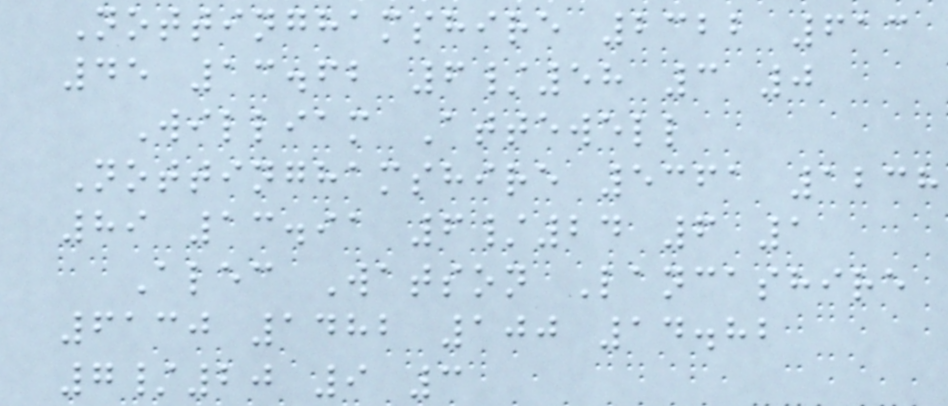Nottinghamshire 2322 613
45 13.62 6/58 3 0
William Attewell
Nottinghamshire 5361 1238
89 13.91 6/24 6 1
Alec Watson Lancashire
6130 1482 100 14.82
7/20 9 3
